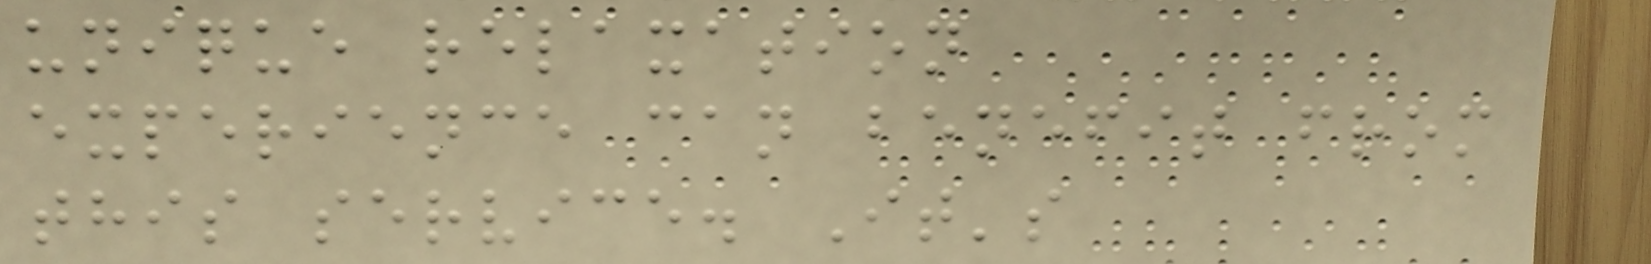unique relaxation
experience can benefit from
this service. It's
